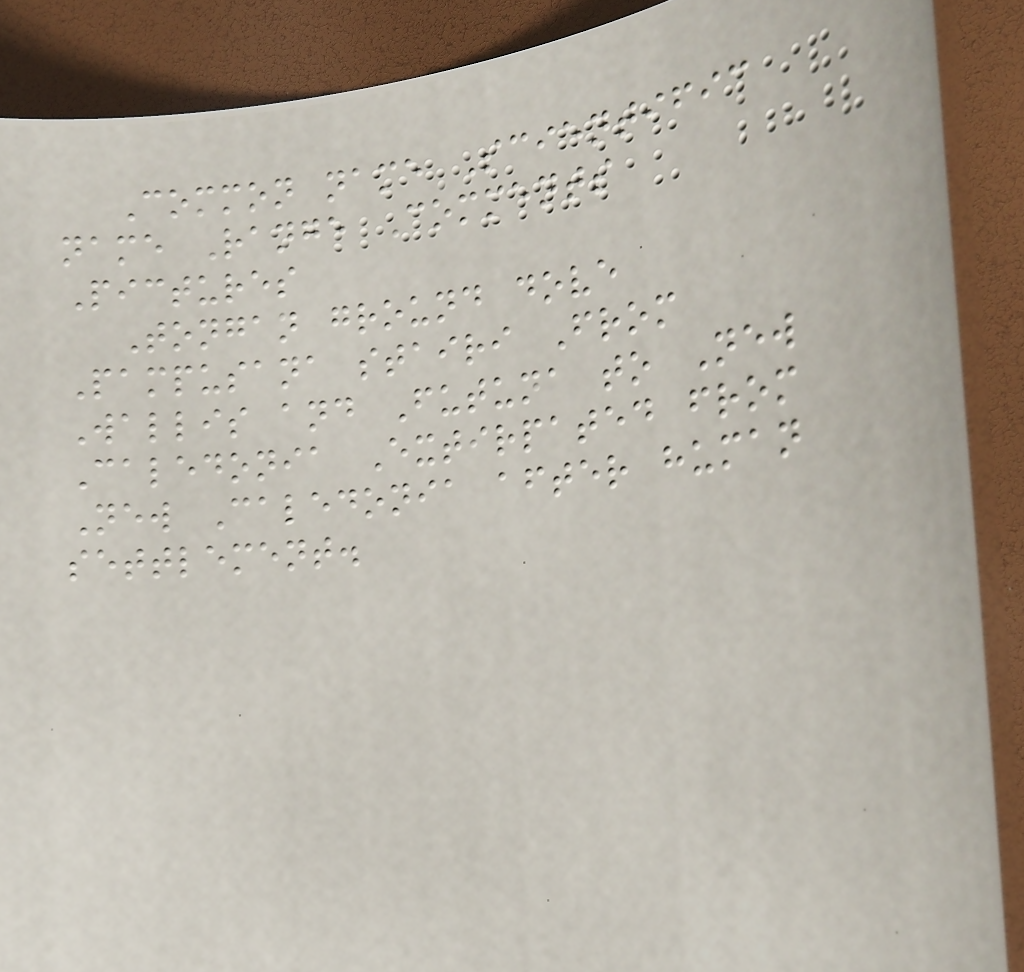Common name Scientific
name Range Comments
Pictures
Tongan ground dove
Pampusana stairi From
Wallis and Futuna to New
Caledonia Extirpated from
New Caledonia after human
settlement.
